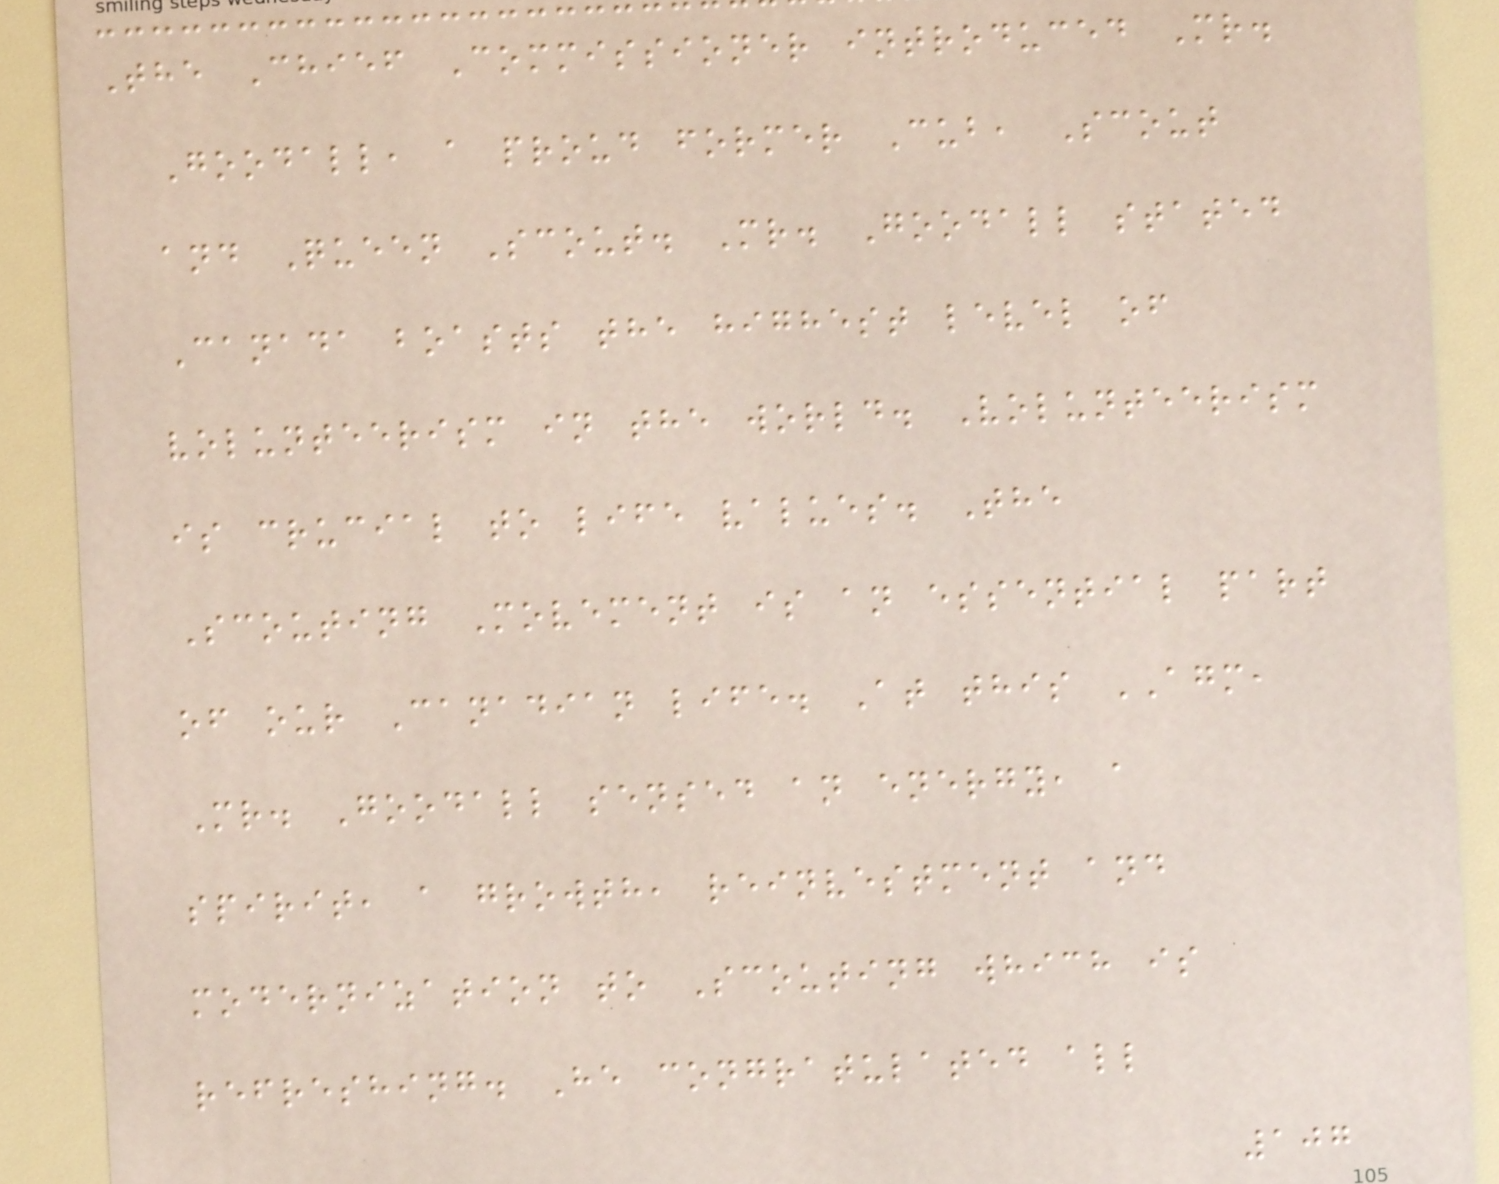The Chief Commissioner introduced Mr.
Goodall, a proud former Cub, Scout
and Queen Scout. Mr. Goodall stated
Canada boasts the highest level of
volunteerism in the world. Volunteerism
is crucial to life values. The
Scouting Movement is an essential part
of our Canadian life. At this AGM,
Mr. Goodall sensed an energy, a
spirit, a growth, reinvestment and
modernization to Scouting which is
refreshing. He congratulated all
107
